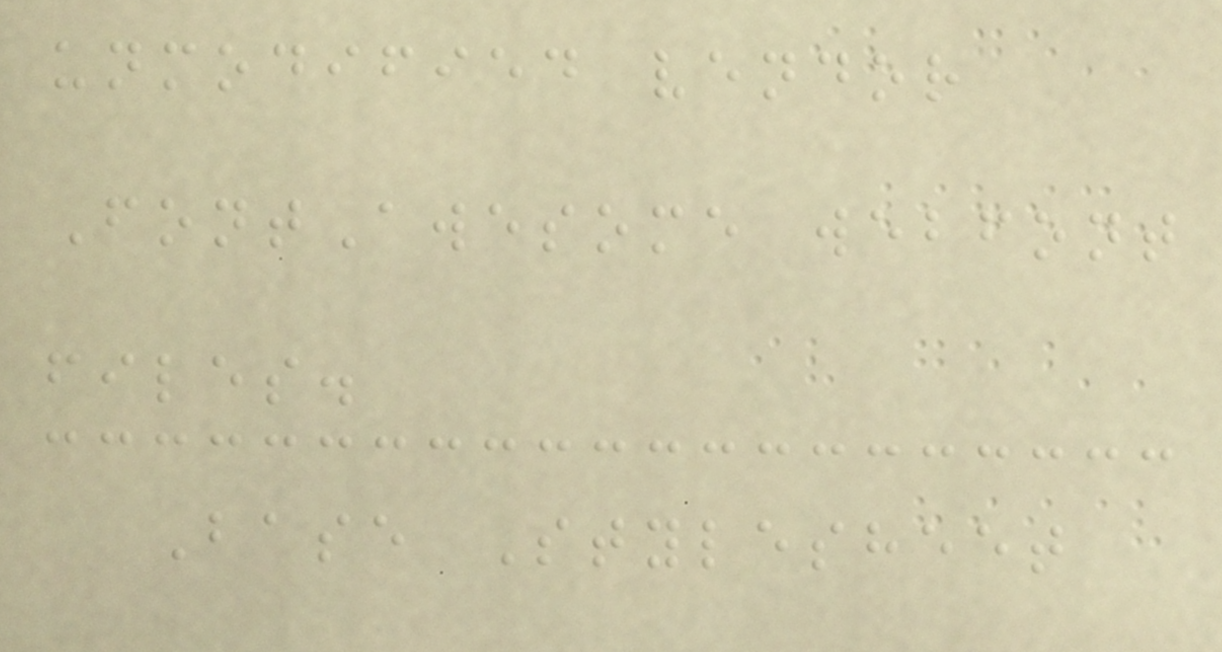unmodified vendor
FontAwesome webfont
files.
Base Stylesheet
